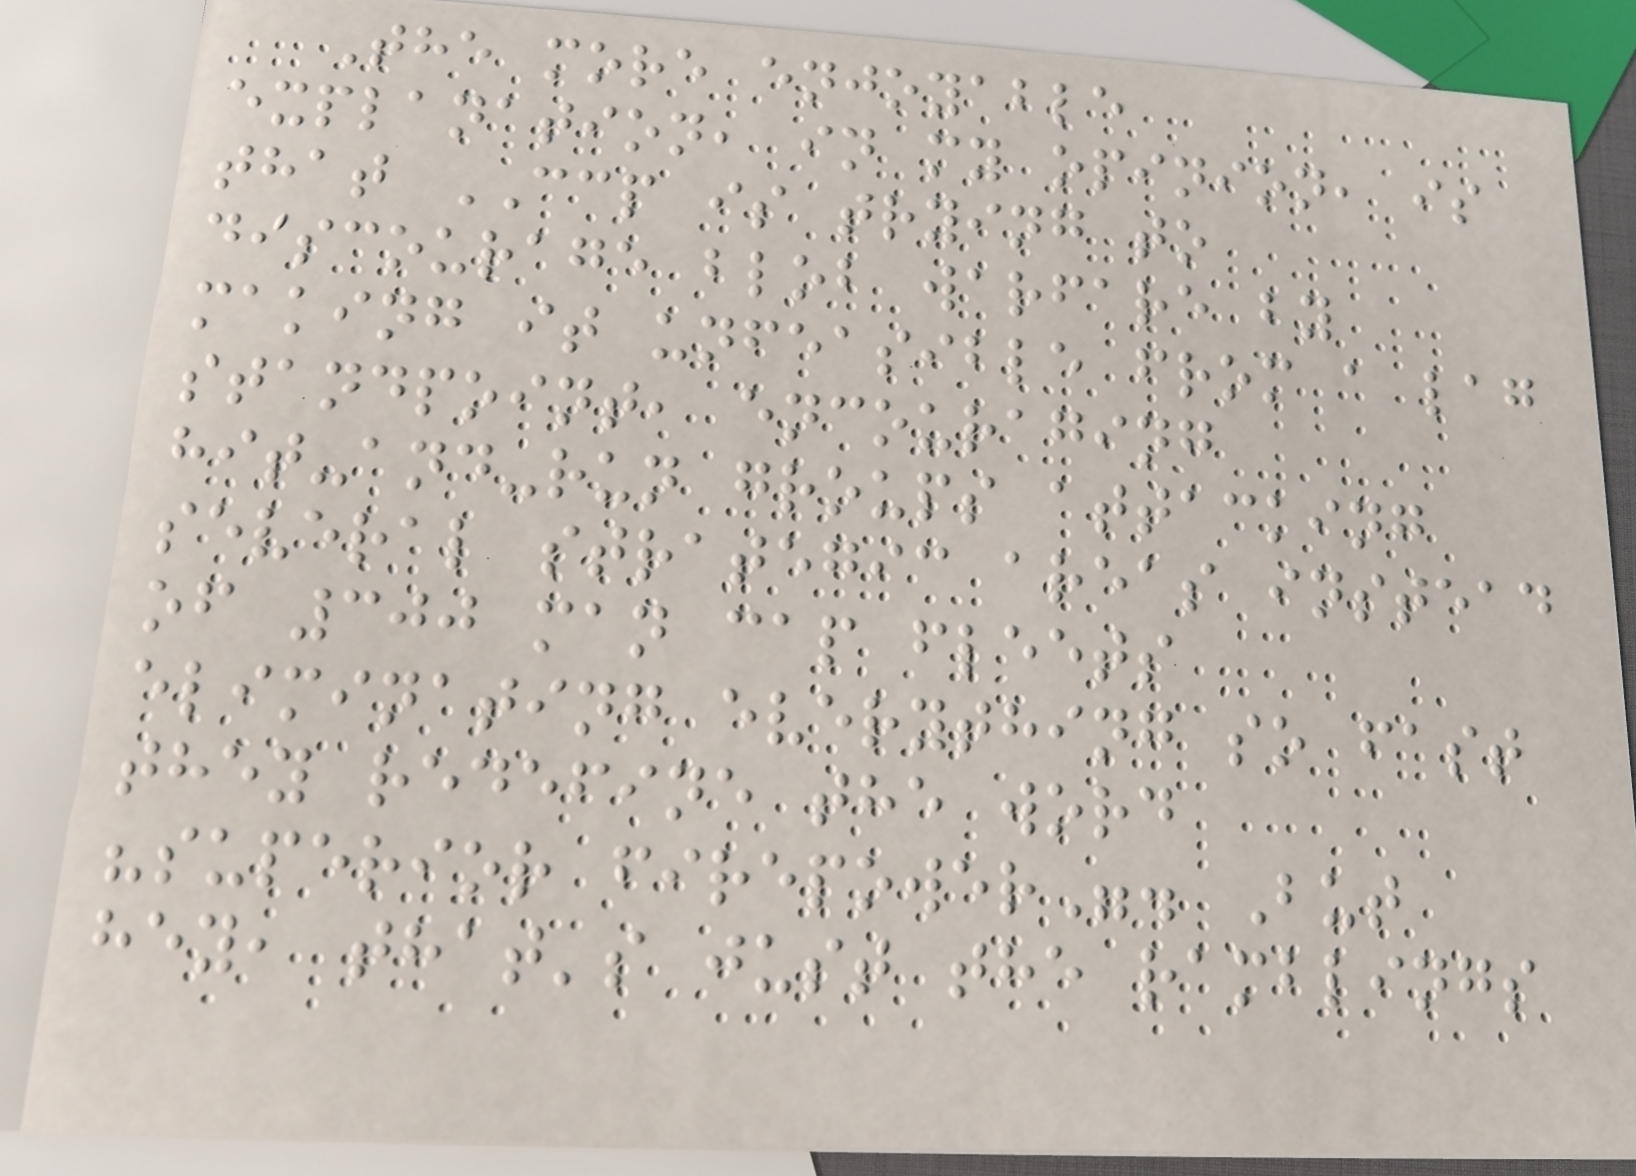The more enjoyable
explanation, in my opinion, is
that CCP is trying to
discourage blob warfare by
making it unfeasible from a lag
standpoint, encouraging
hit-and-run groups attacking
several strategic areas instead
of 300 man cap fleets
eliminating everything so fast
they redefine the word
"superior firepower". But
hey, that's just the ramblings
